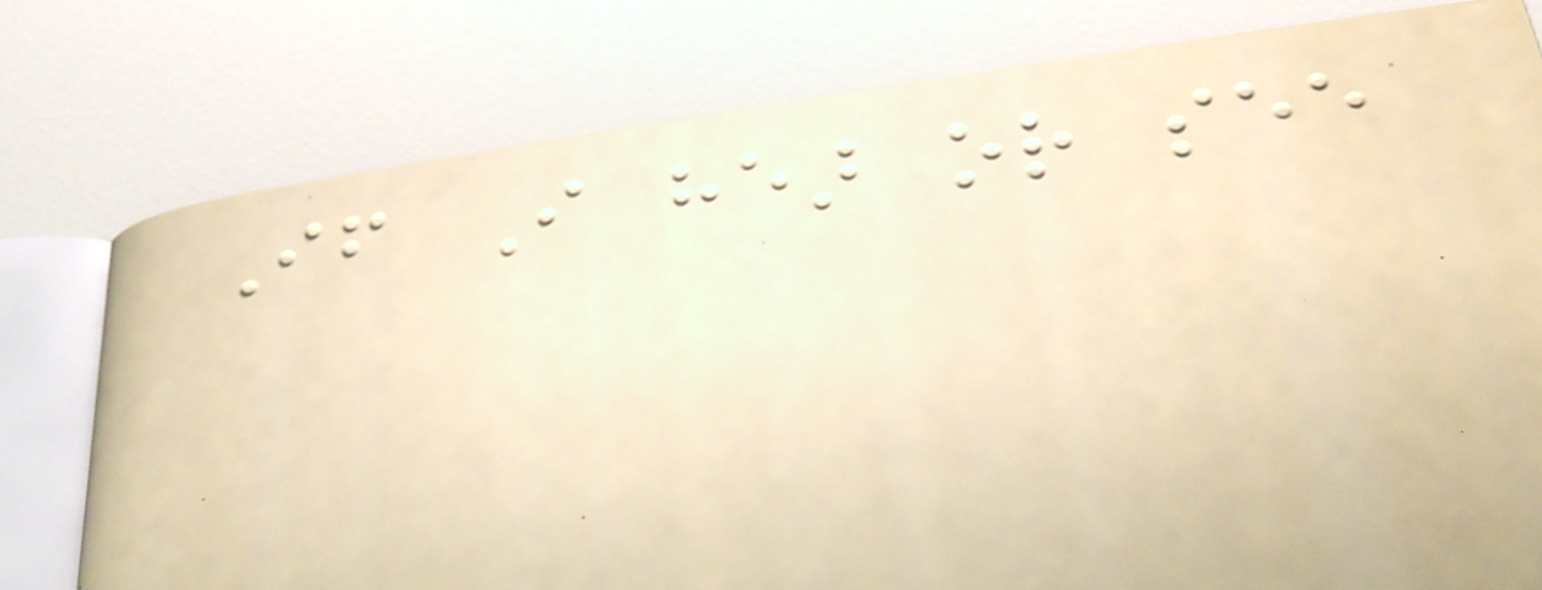If I hear or see
